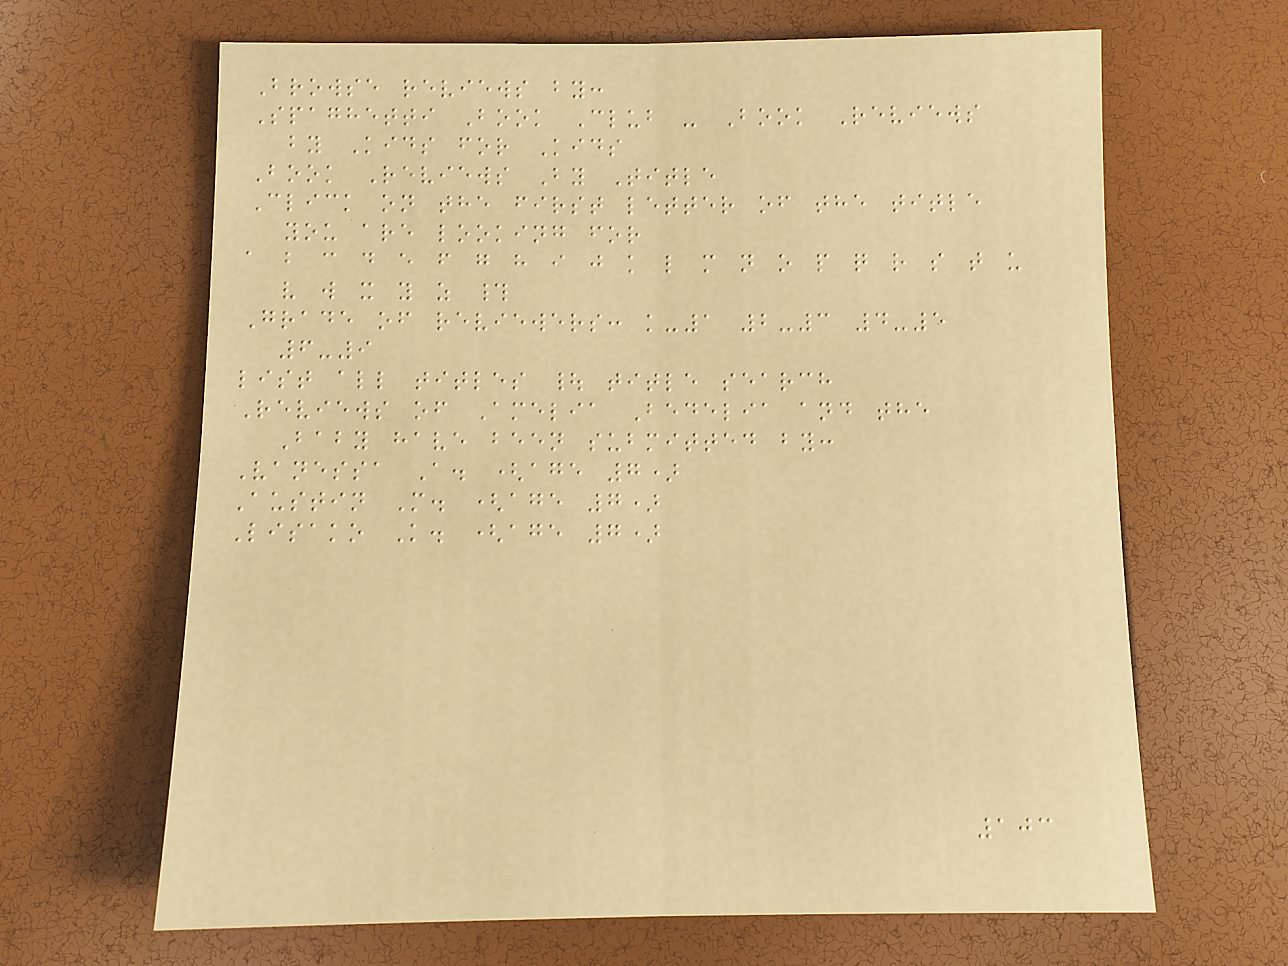Browse reviews by:
Spaghetti Book Club - Book Reviews
by Kids for Kids
Book Reviews By Title
Click on the first letter of the title
you are looking for
a b c d e f g h i j k l m n o p q r s t u
v w x y z #
Grade of reviewers: k-1 2-3 4-5
6-9
list all titles | title search
Reviews of Amelia Bedelia and the
Baby have been submitted by:
Vanessa A. (age 7)
Austin M. (age 7)
Lisako K. (age 7)
103
